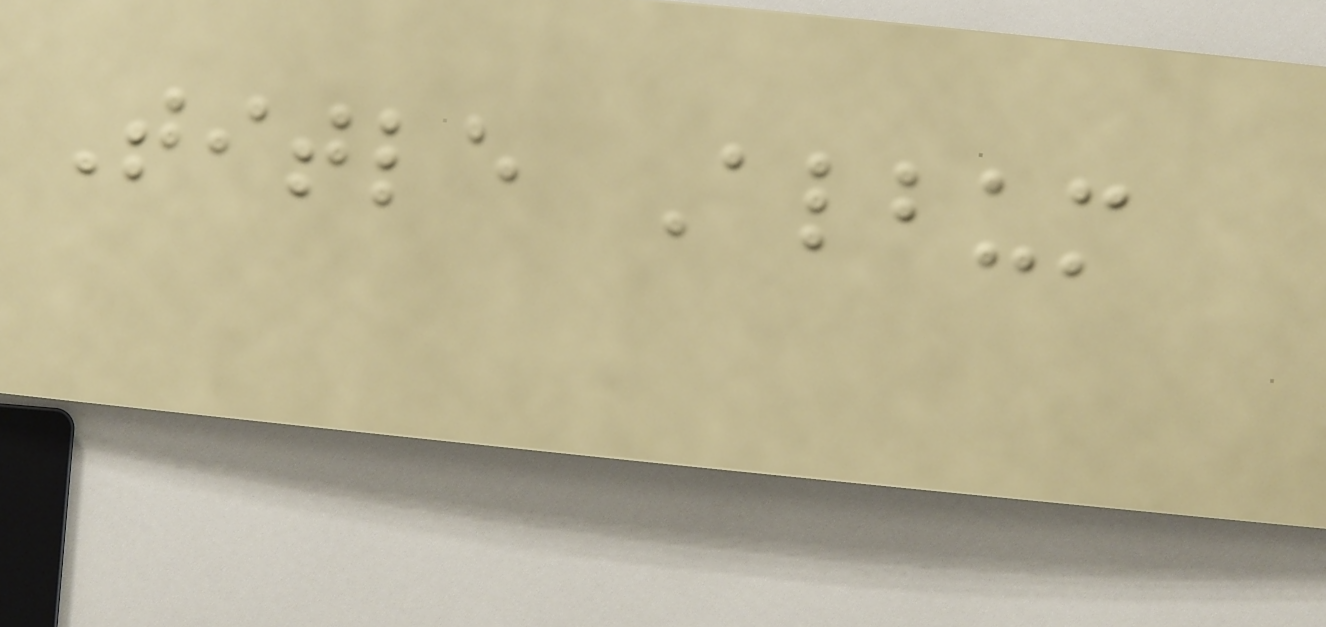Title Album
